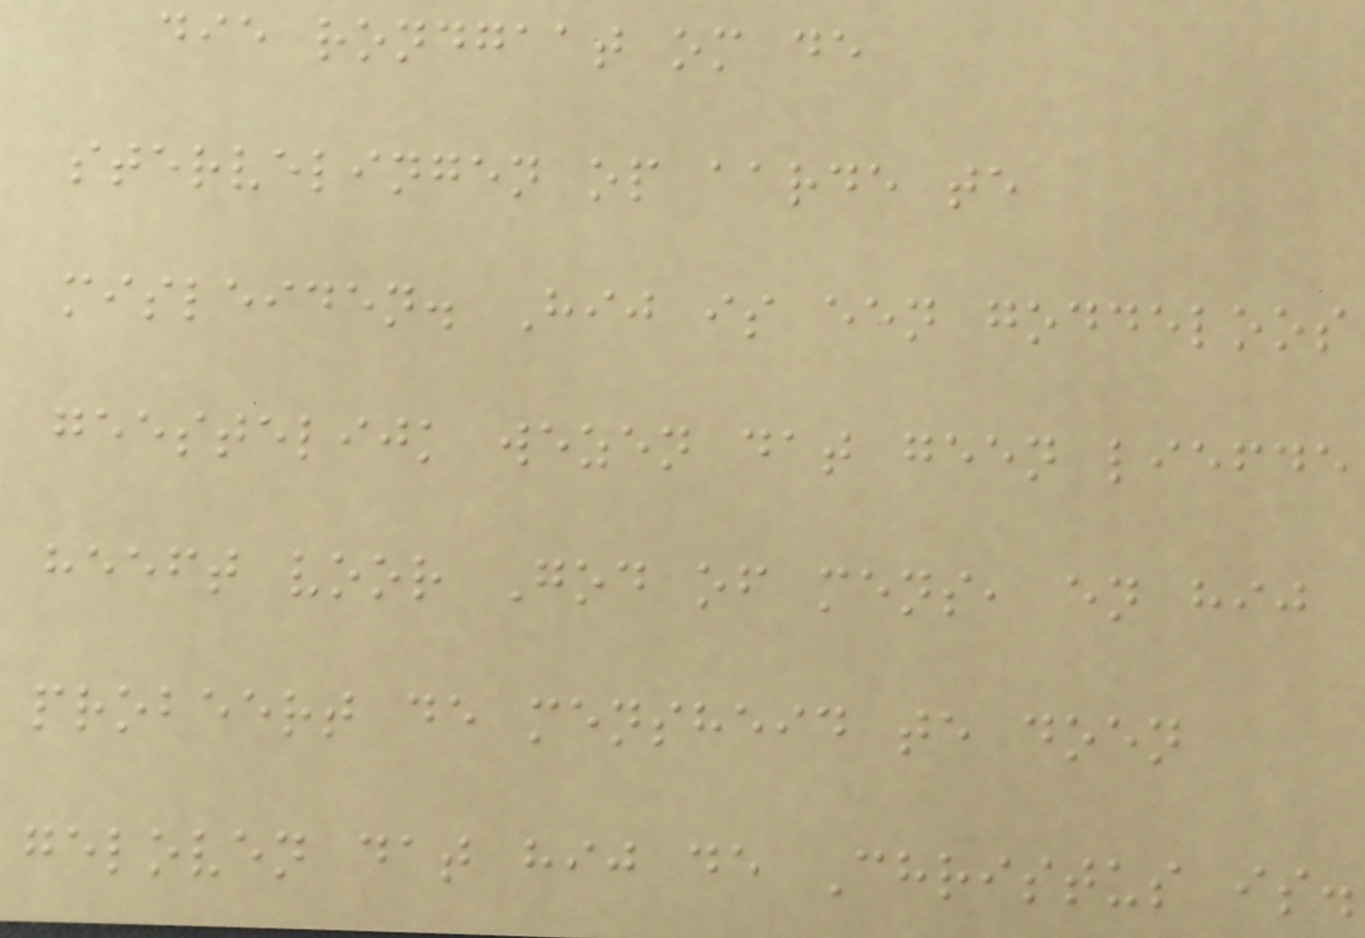die rondgaat om de
stervelingen op aarde te
misleiden. Hij is een goddeloos
geestelijk wezen dat geen liefde
heeft voor God of mens, en hij
probeert de mensheid te doen
geloven dat hij de Christus is.
